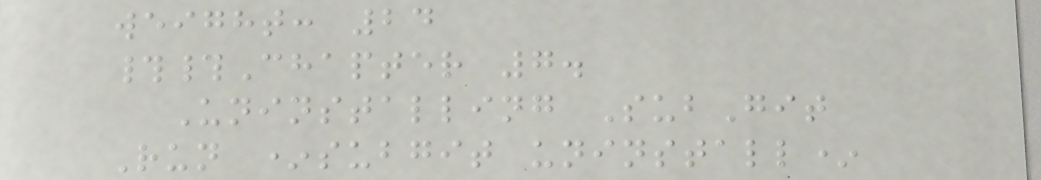weight: 24
##Chapter 7.
Uninstalling SubGit
Run *subgit uninstall*
